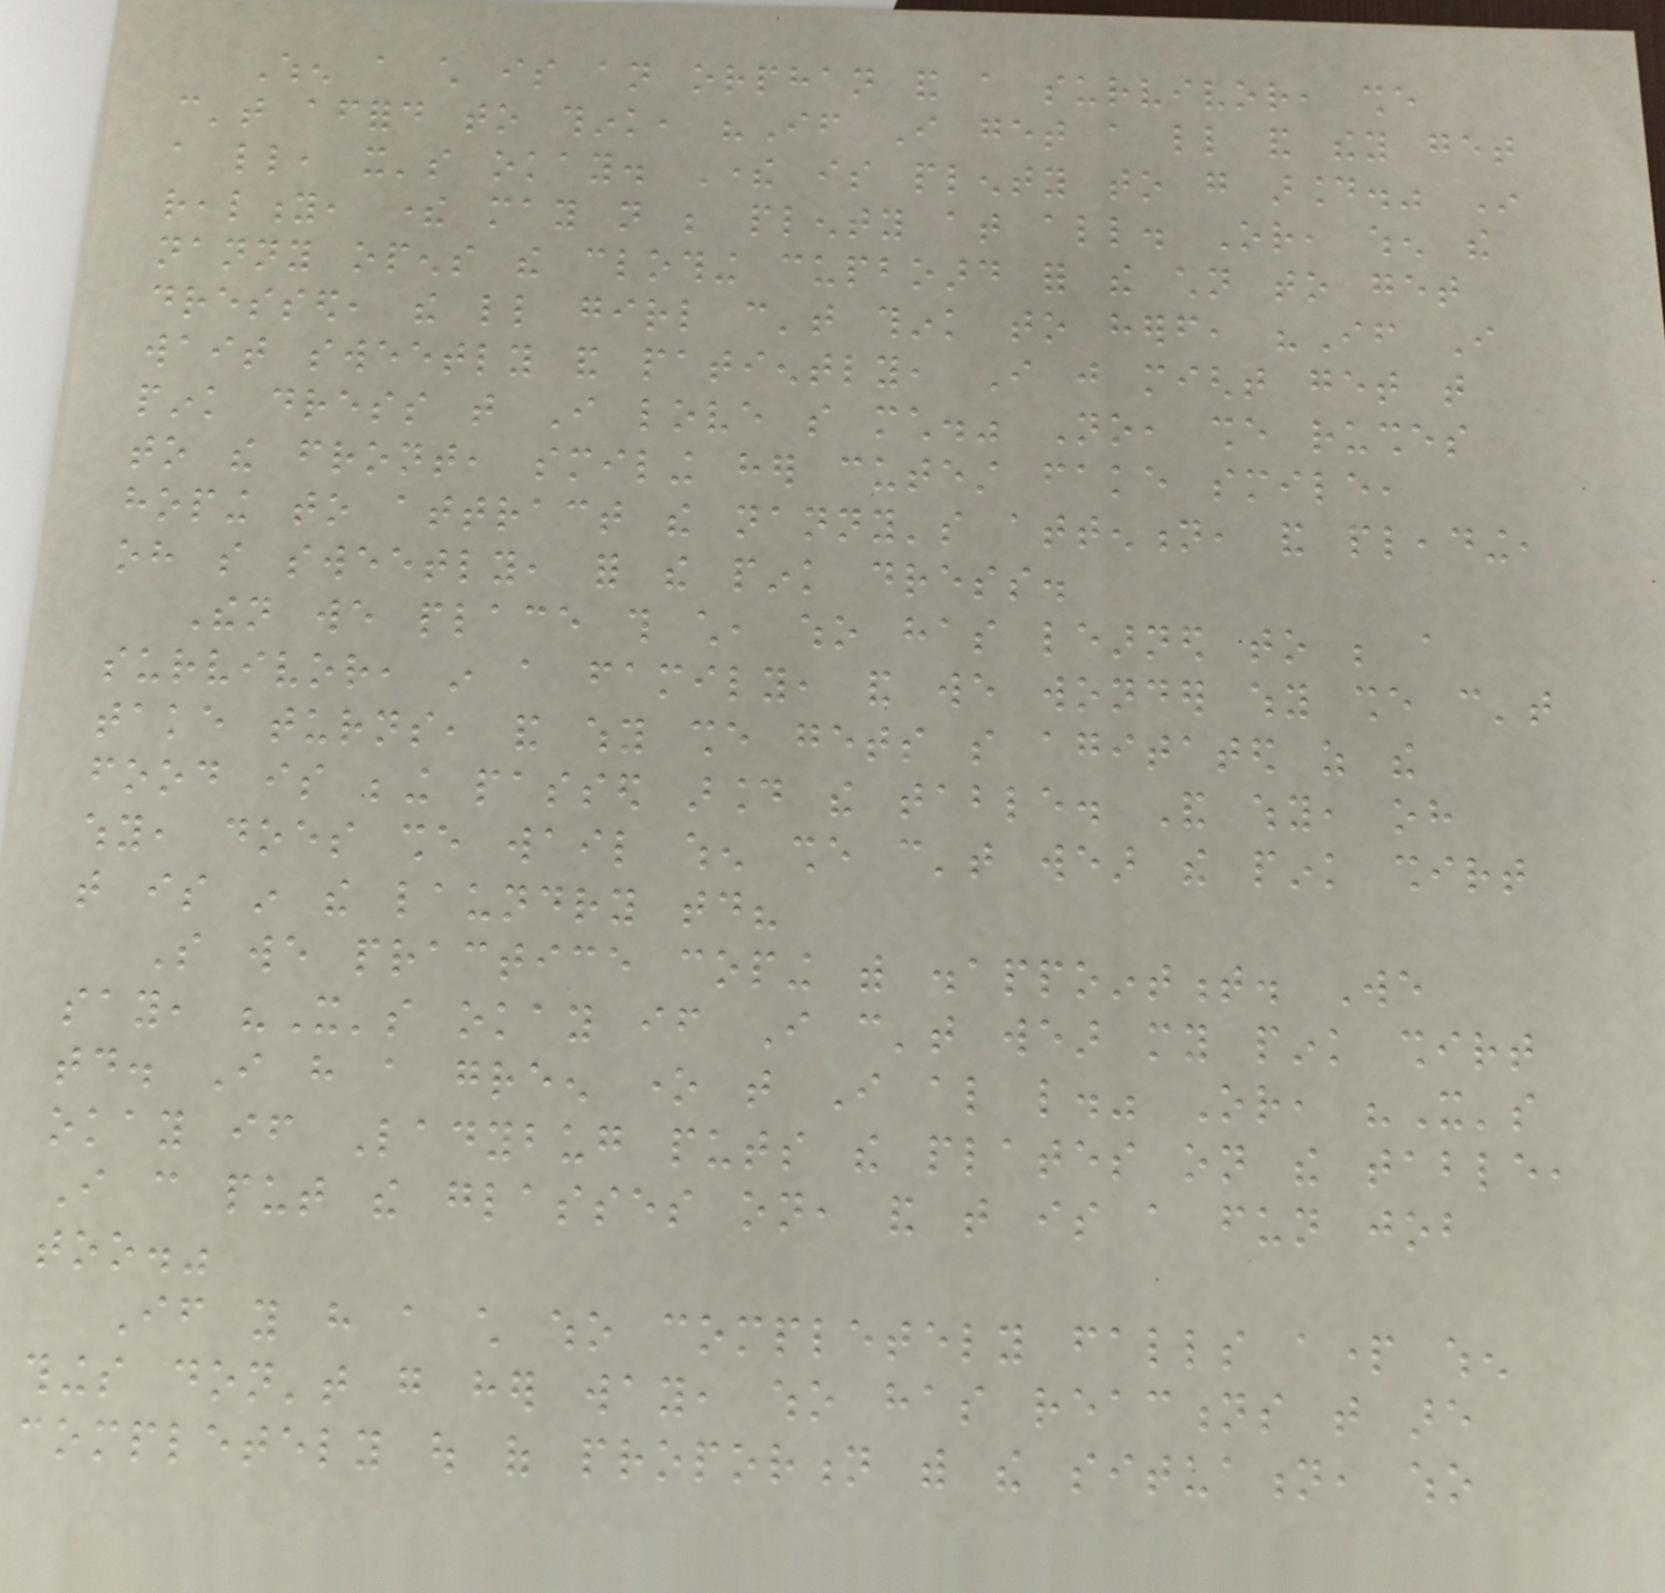When a child is an orphan and a survivor, she
can't afford to think, "If I get a little and they get
a little, it's okay. There is plenty to go around." In
reality, there may not be plenty at all. Or, when the
nanny opens the clothing cupboard for the children to get
dressed, the little girl can't think to herself, "If I
wait sweetly and patiently, I just might get that
pink dress that I love so much." No, she rushes
to the front, smiling her cutest fake smile,
hoping to attract the nanny's attention, and pleading,
oh so sweetly, for the pink dress.
Then we place this child, who has learned to be a
survivor, in a family, and we wonder why she can't
take turns, and why she gets so agitated as the
food is being passed around the table. And why, oh
why, does she wail when she can't wear the pink shirt
that is in the laundry today?
So we practice coping with disappointment. We
say, "It's okay if I can't wear my pink shirt
today. I have a green one that I also like." Or, "It's
okay if Ladybug puts the plates on the table,
I can put the glasses on, and that is a fun job
too."
If you have a child who completely falls apart when
things don't go her way, who has reactions that are
completely out of proportion with the situation, who
